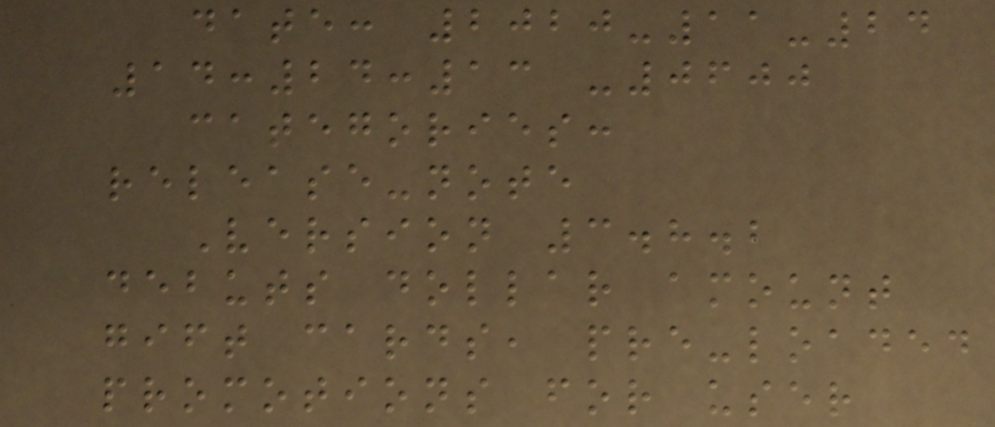date: 2020-11-24
14:24:13 -0600
categories:
release-note
Version 3.8.2
debuts dollar amount
gift cards, pre-loaded
promotions for user
